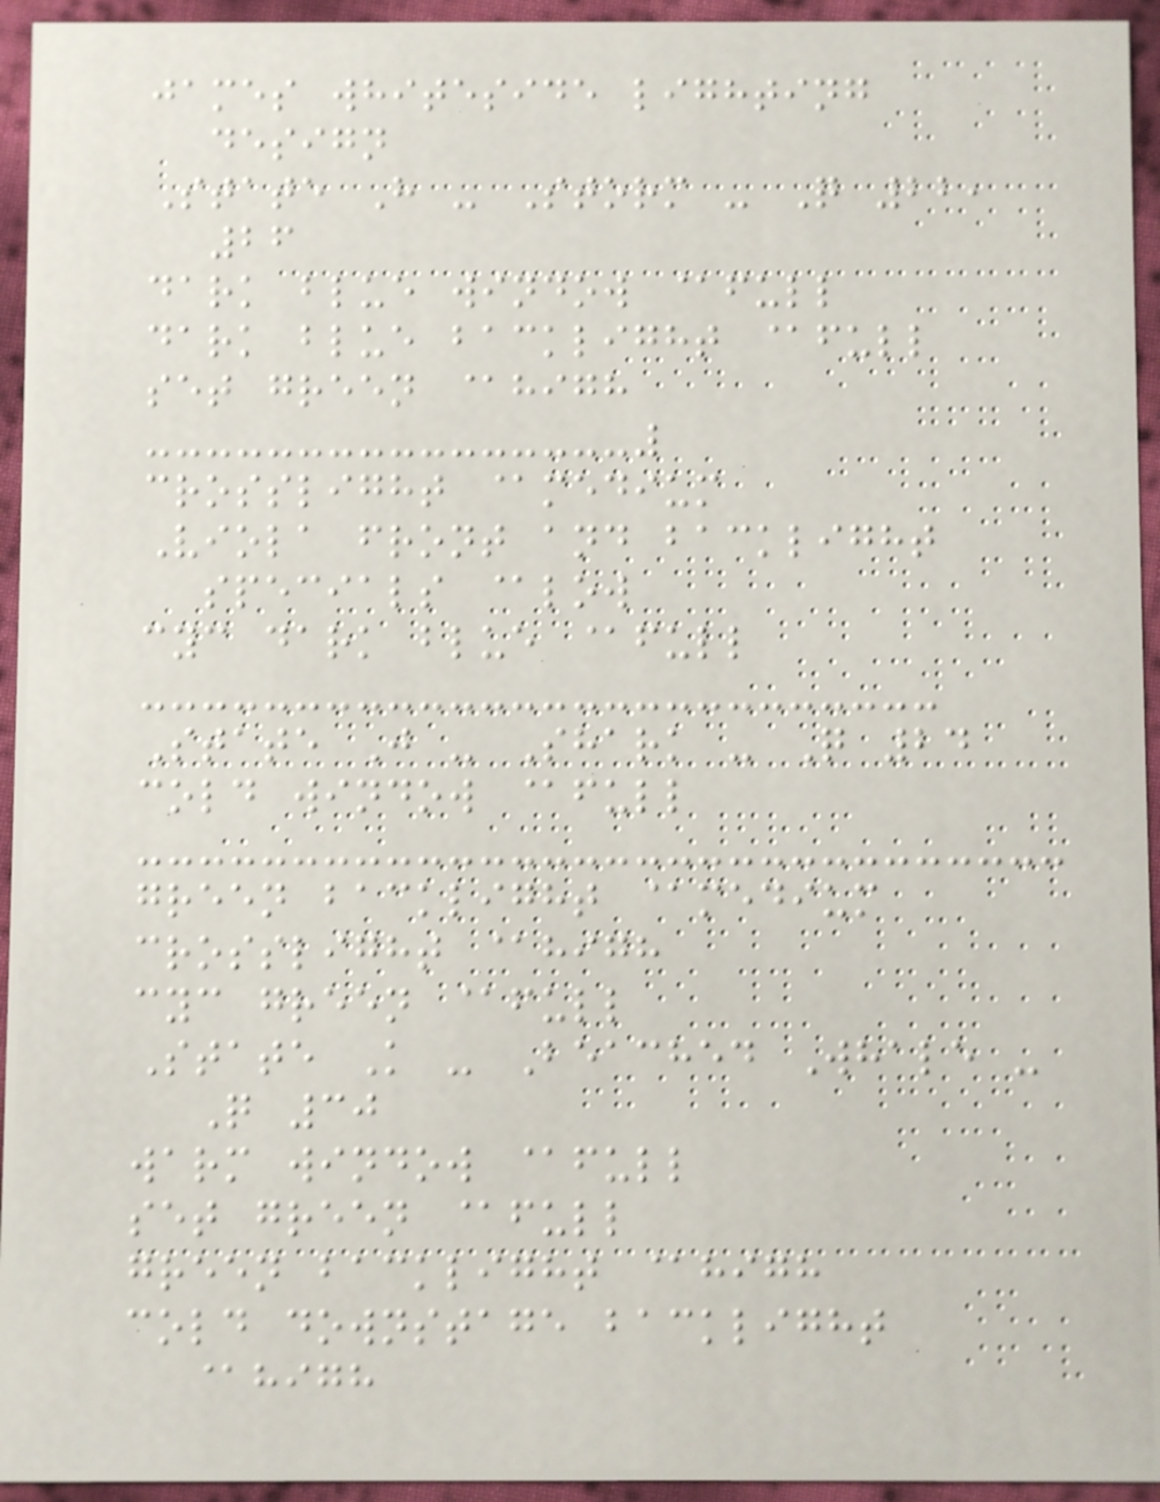james whiteside lighting
design
State H - Storm - Q 22,
26
dark blue window @full
dark blue backlight @full
set green @high
crosslight @medium
Viola front and backlight
specials @low
cyc dark blue @full
State J - Shark - Q 24
cold window @full
green backlight @medium
crosslight @high
cyc green @full
State K - Beached Whale -
Q 30
warm window @full
set green @full
green backlight @high
cold downstage backlight
@high
